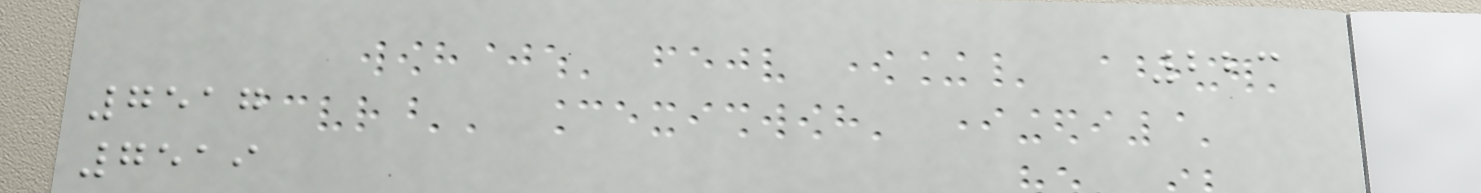223
7517
7519
